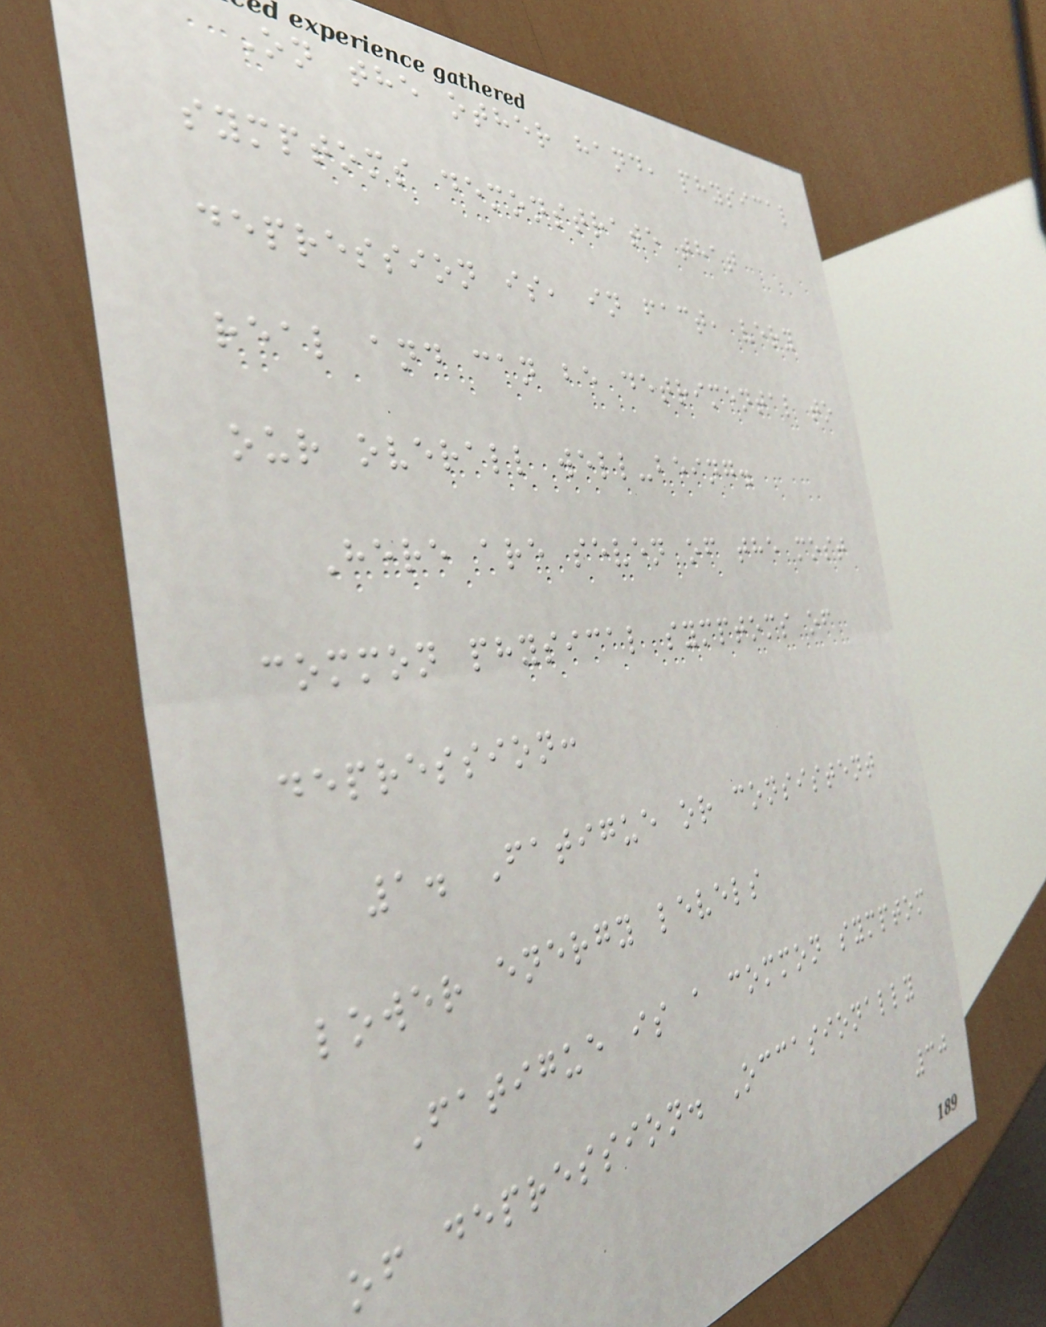On the other hand, physical
symptoms demonstrate that
depression is, in fact, very
real and can be detrimental to
our overall well-being.
Here are seven of the most
common physical symptoms of
depression:
1. Fatigue or consistent
lower energy levels
Fatigue is a common symptom
of depression. Occasionally
30
